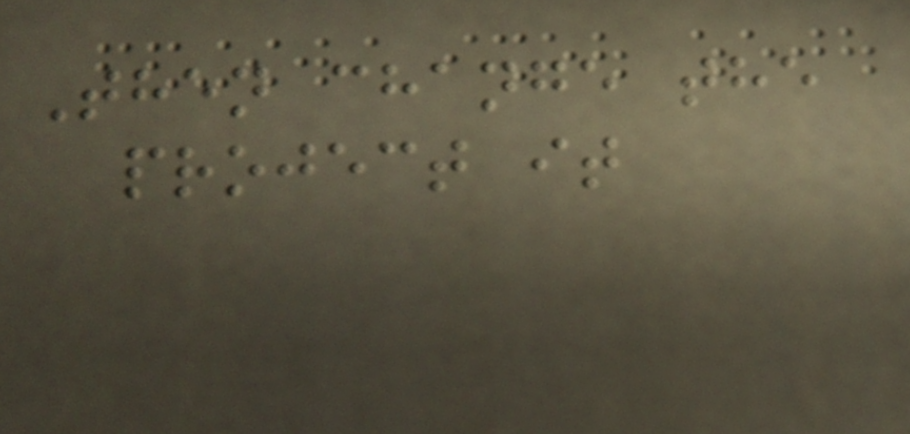Then change the
project it
